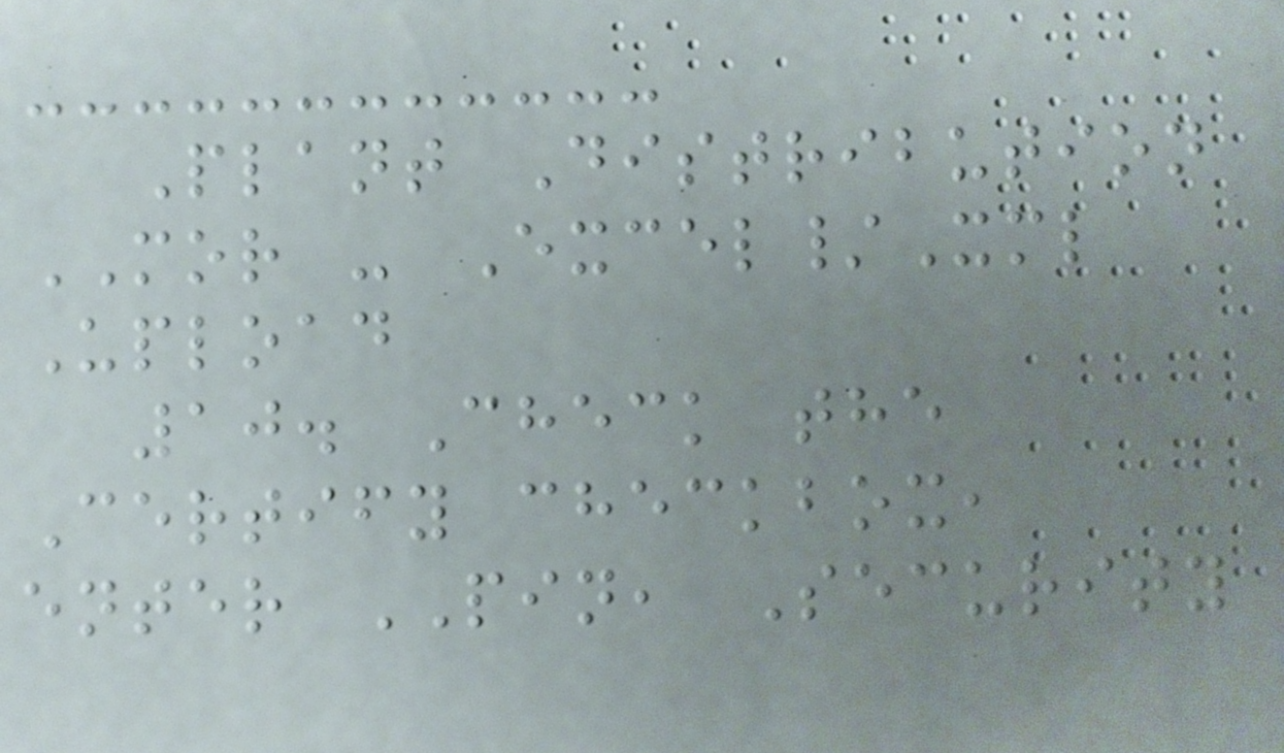Plant Distribution
MOR - Excel/Xml
Upload
10. Check the
Certify checkbox,
enter PIN, Security
